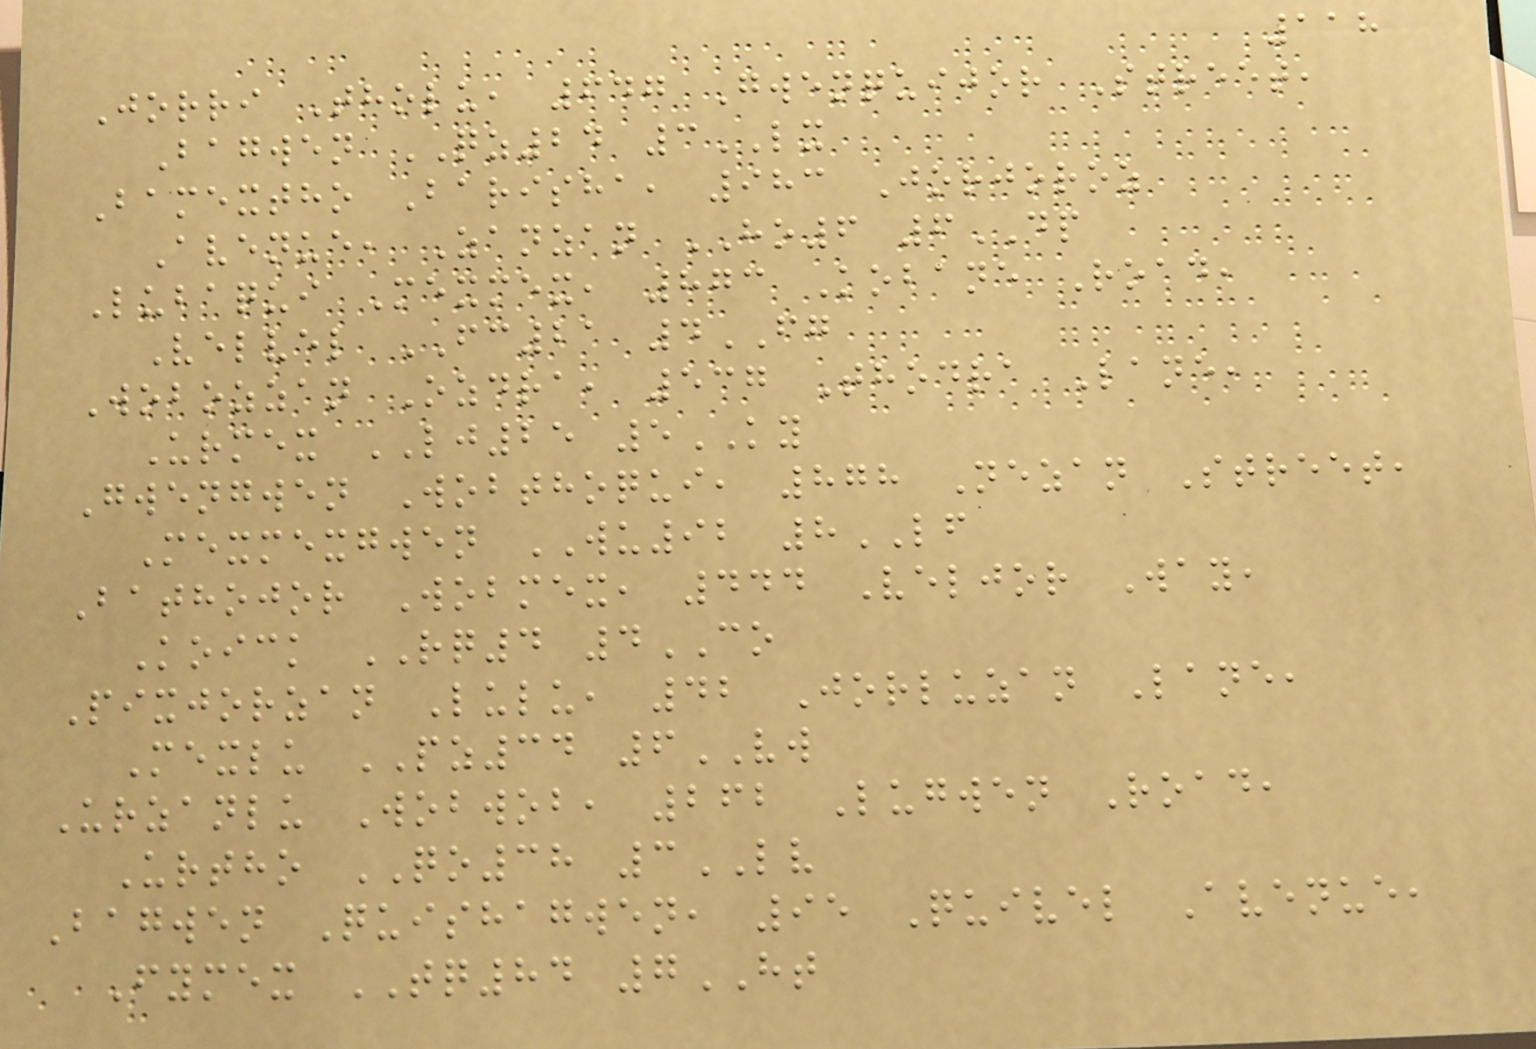118
Jorri Tholu, 647 Gwenquijor Street,
Bagwen QZ24 3LX
Bamextho Barisha, 983 Jorjoroz
Avenue, Zanzan HO6 6DP
Lubaqui Mexmex, 873 Kobane Road,
Velvel FC21 4FG
Wobozzan Ozdra, 537 Thodra Lane,
Urmex LJ25 5KY
Gwengwen Wobthoqui, 878 Nezan Street,
Mexmexgwen WU92 8LF
Bathojor Wobmex, 444 Veljor Way,
Koick RQ4 4CO
Pixjorzan Lulu, 42 Jorluzan Lane,
Mexlu PZ34 6VW
Urzanlu Wobwob, 262 Lugwen Road,
Urtho QO38 3LV
Bagwen Quishagwen, 95 Quivel Avenue,
Fymex TQ84 7HT
